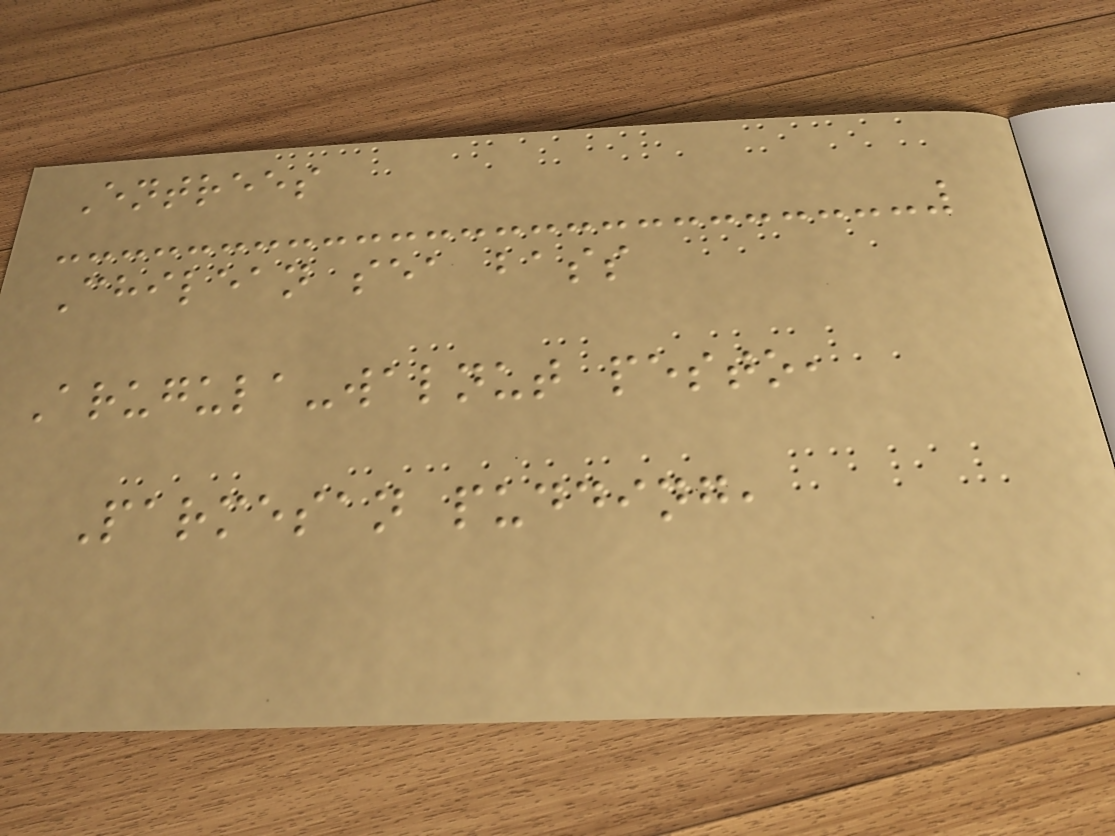Entrees
Chilean sea bass
Arugula-walnut pesto,
Parmesan pudding,
